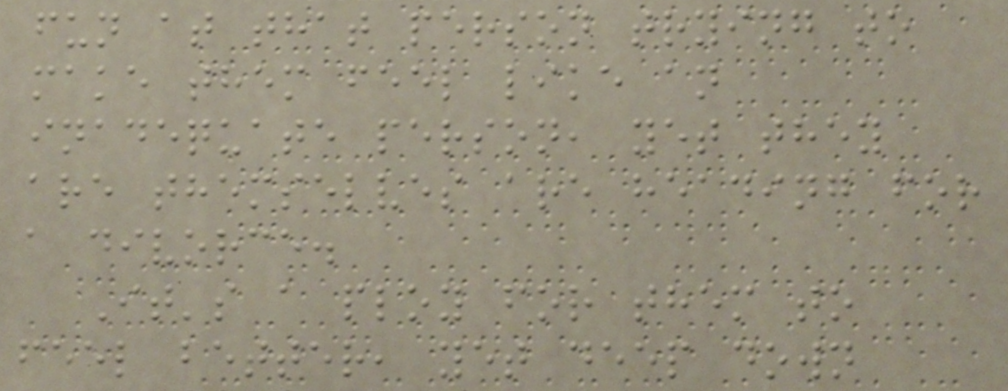fun at that person trying to
make them feel like an
inadequate person, yet they
are themselves are heading for
a divorce.
It's a ploy for them to
feel better, yet deep down
